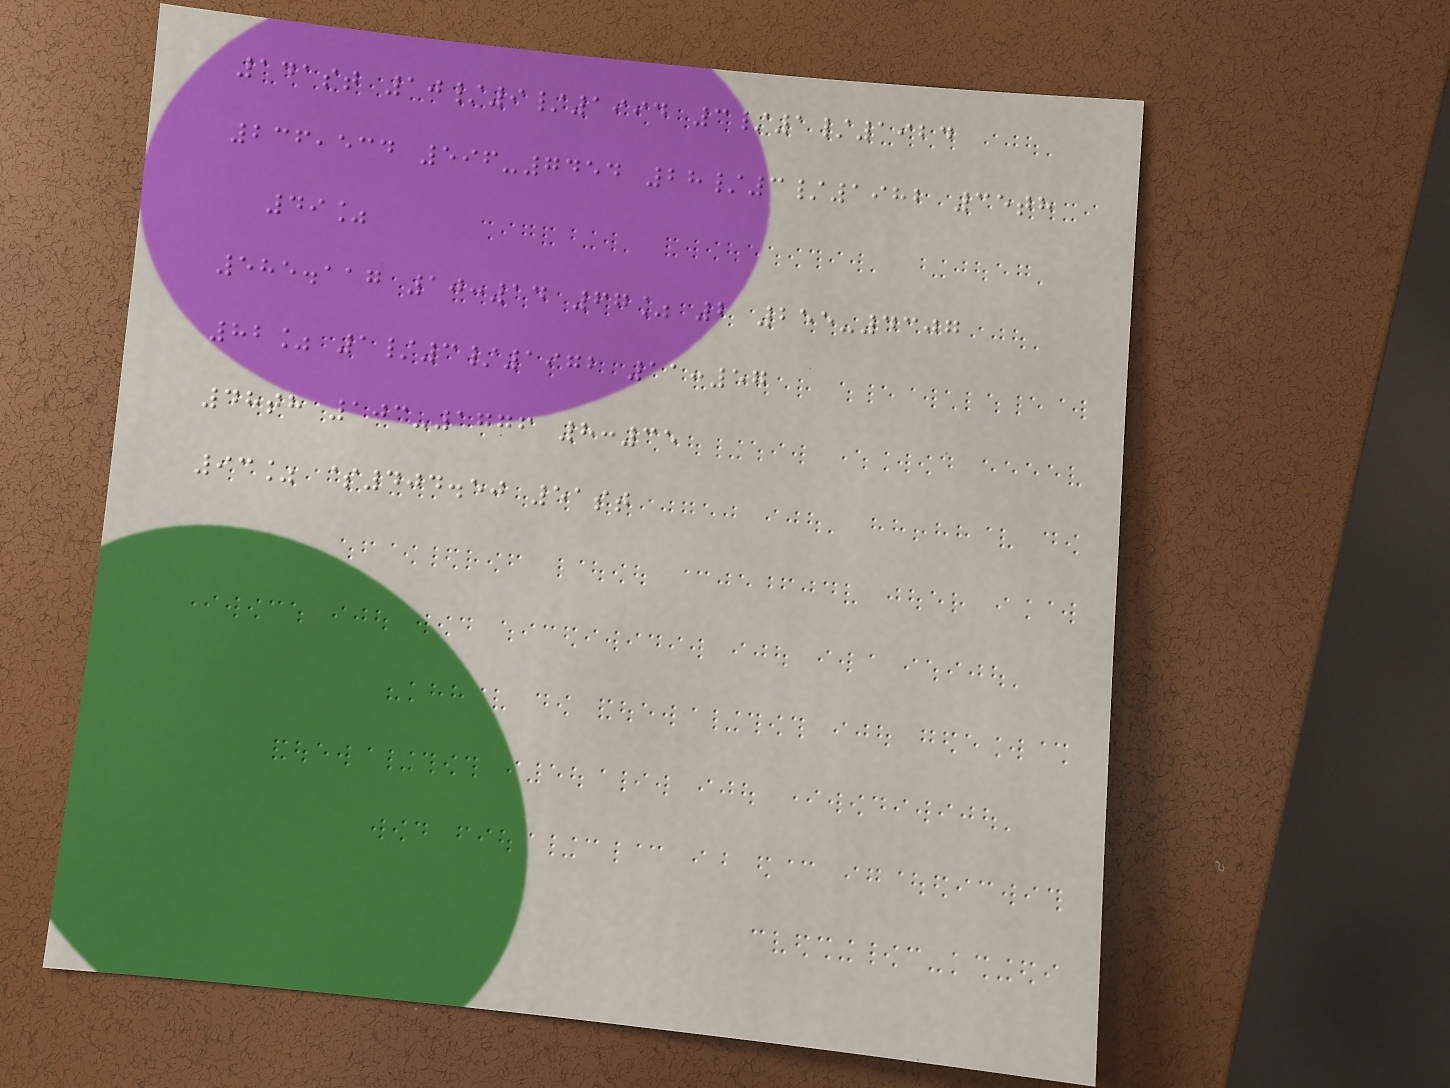141st 10/9/1994 3/1/1924
236,534 596-7454 28/3/1982 35th
49%
585.117 10:14 67% 2 255-4307
82% 1/3/1972 11:57
48th 103-1776 8:35
93% $404.50 51st
